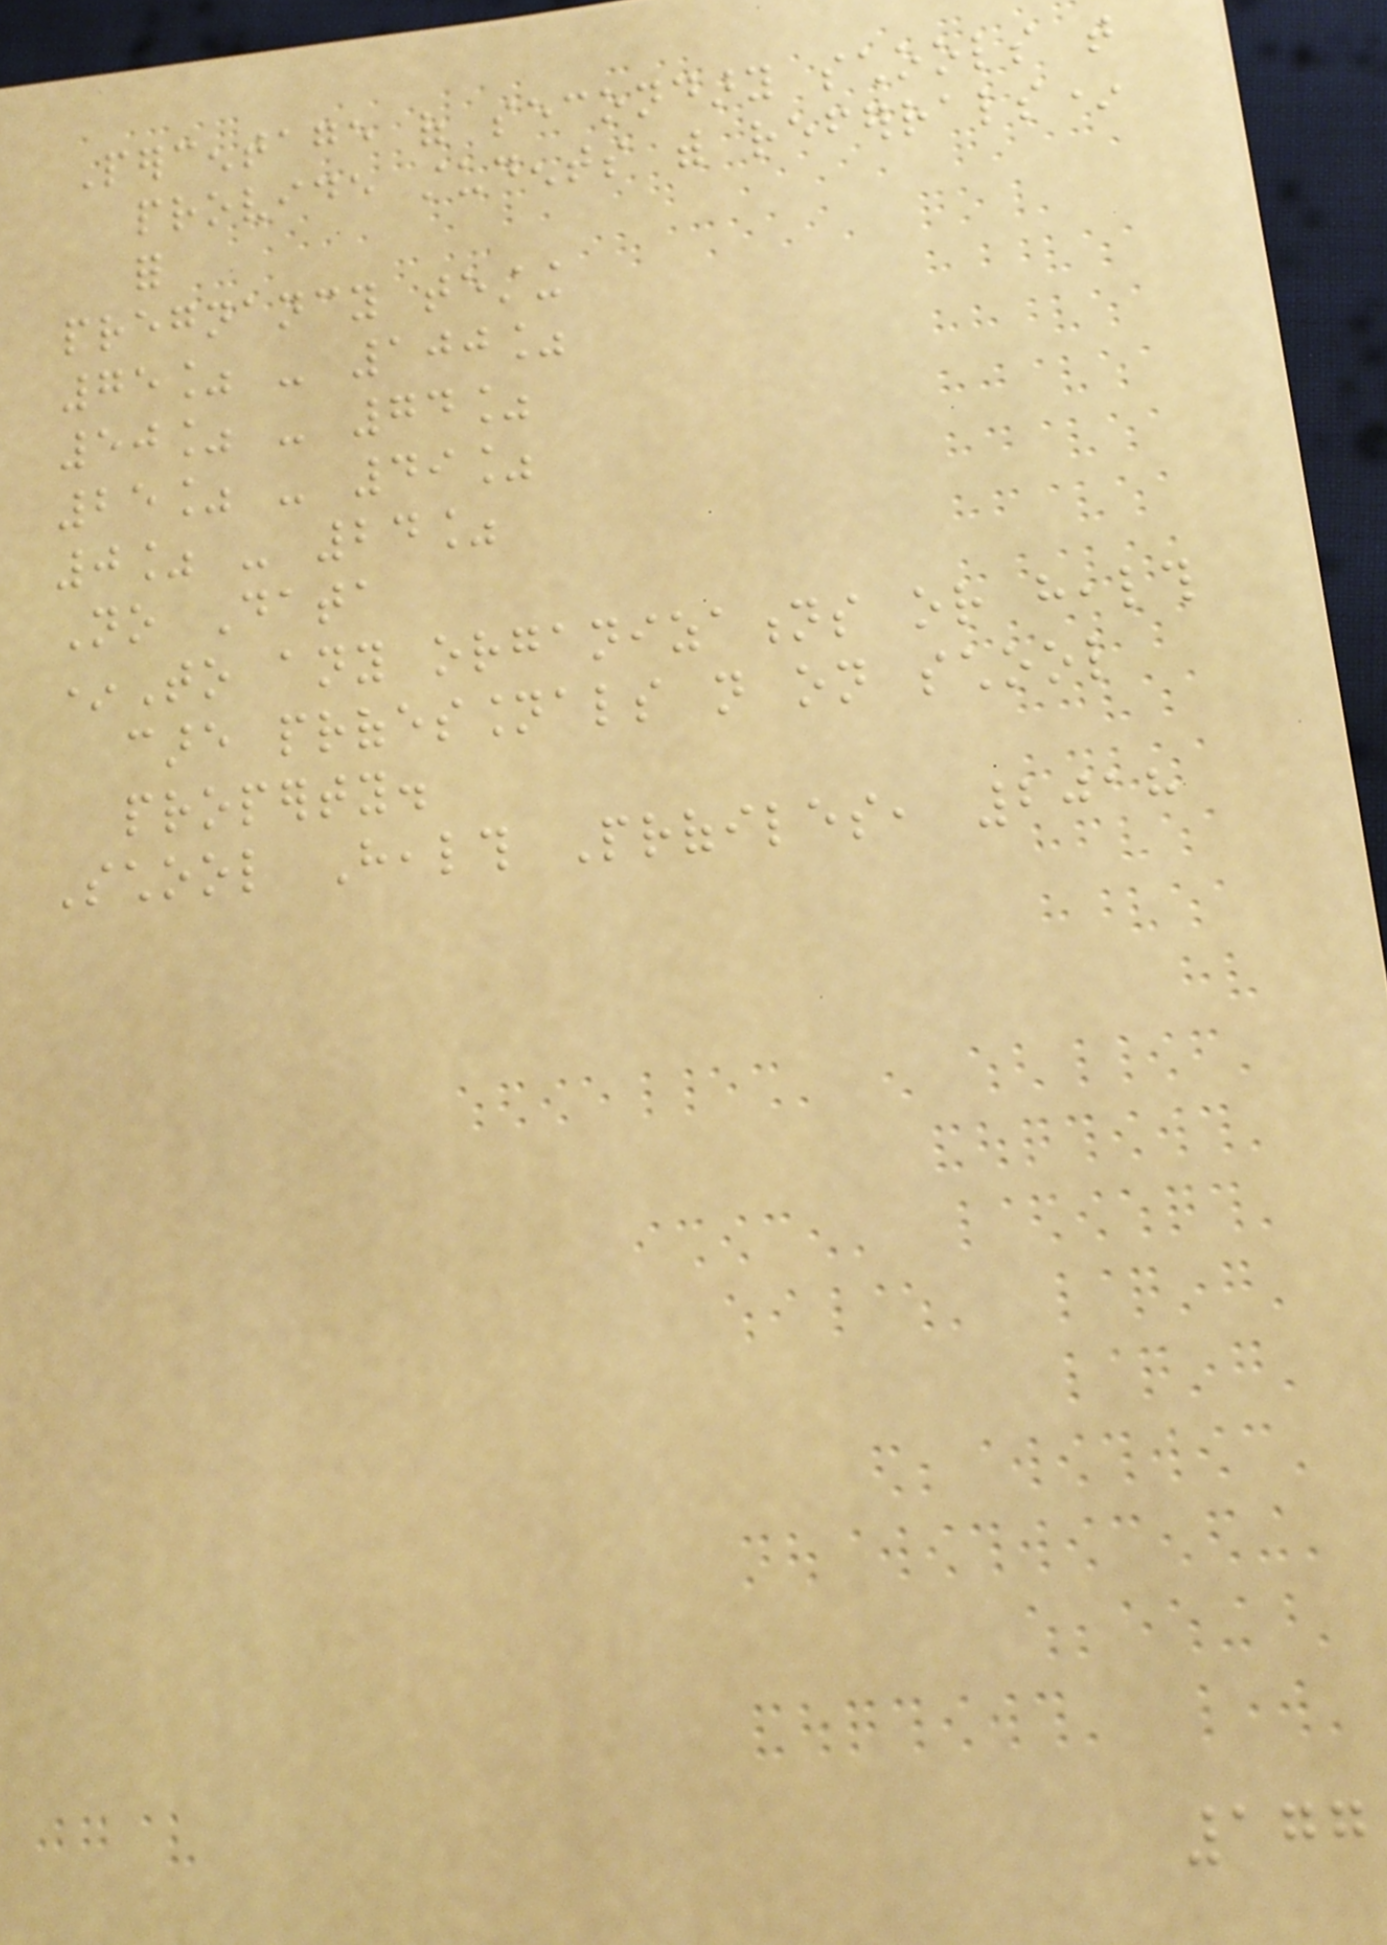Percentage of secondary schools that
provide students with referrals*
for
pregnancy testing
75% - 100%
50% - 74%
25% - 49%
0% - 24%
No Data
*To any organizations or health
care professionals not on school
property.
School Health Profiles, 2018
177
